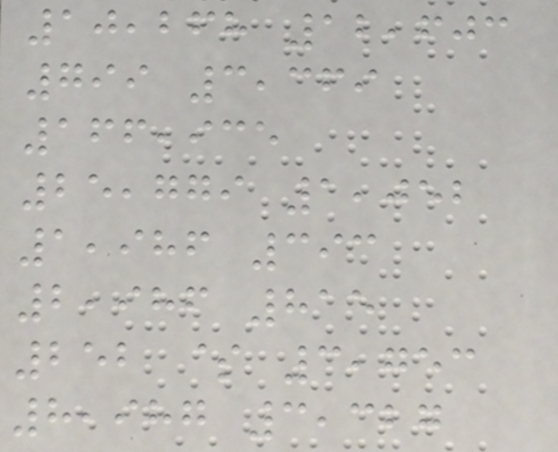10,268 12,603
799 3,369
166,935
25,779 1,052
1,986 393
2,986 815
252 $ 3,753
8,987 3,327
